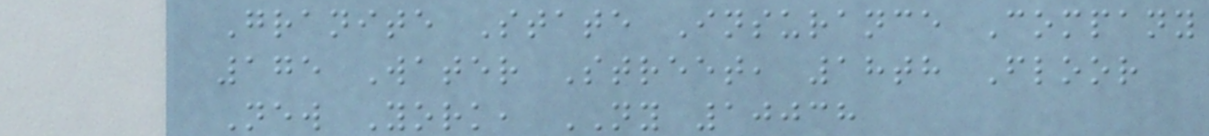Granite State Insurance Company
175 Water Street, 18th Floor
New York, NY 10038
